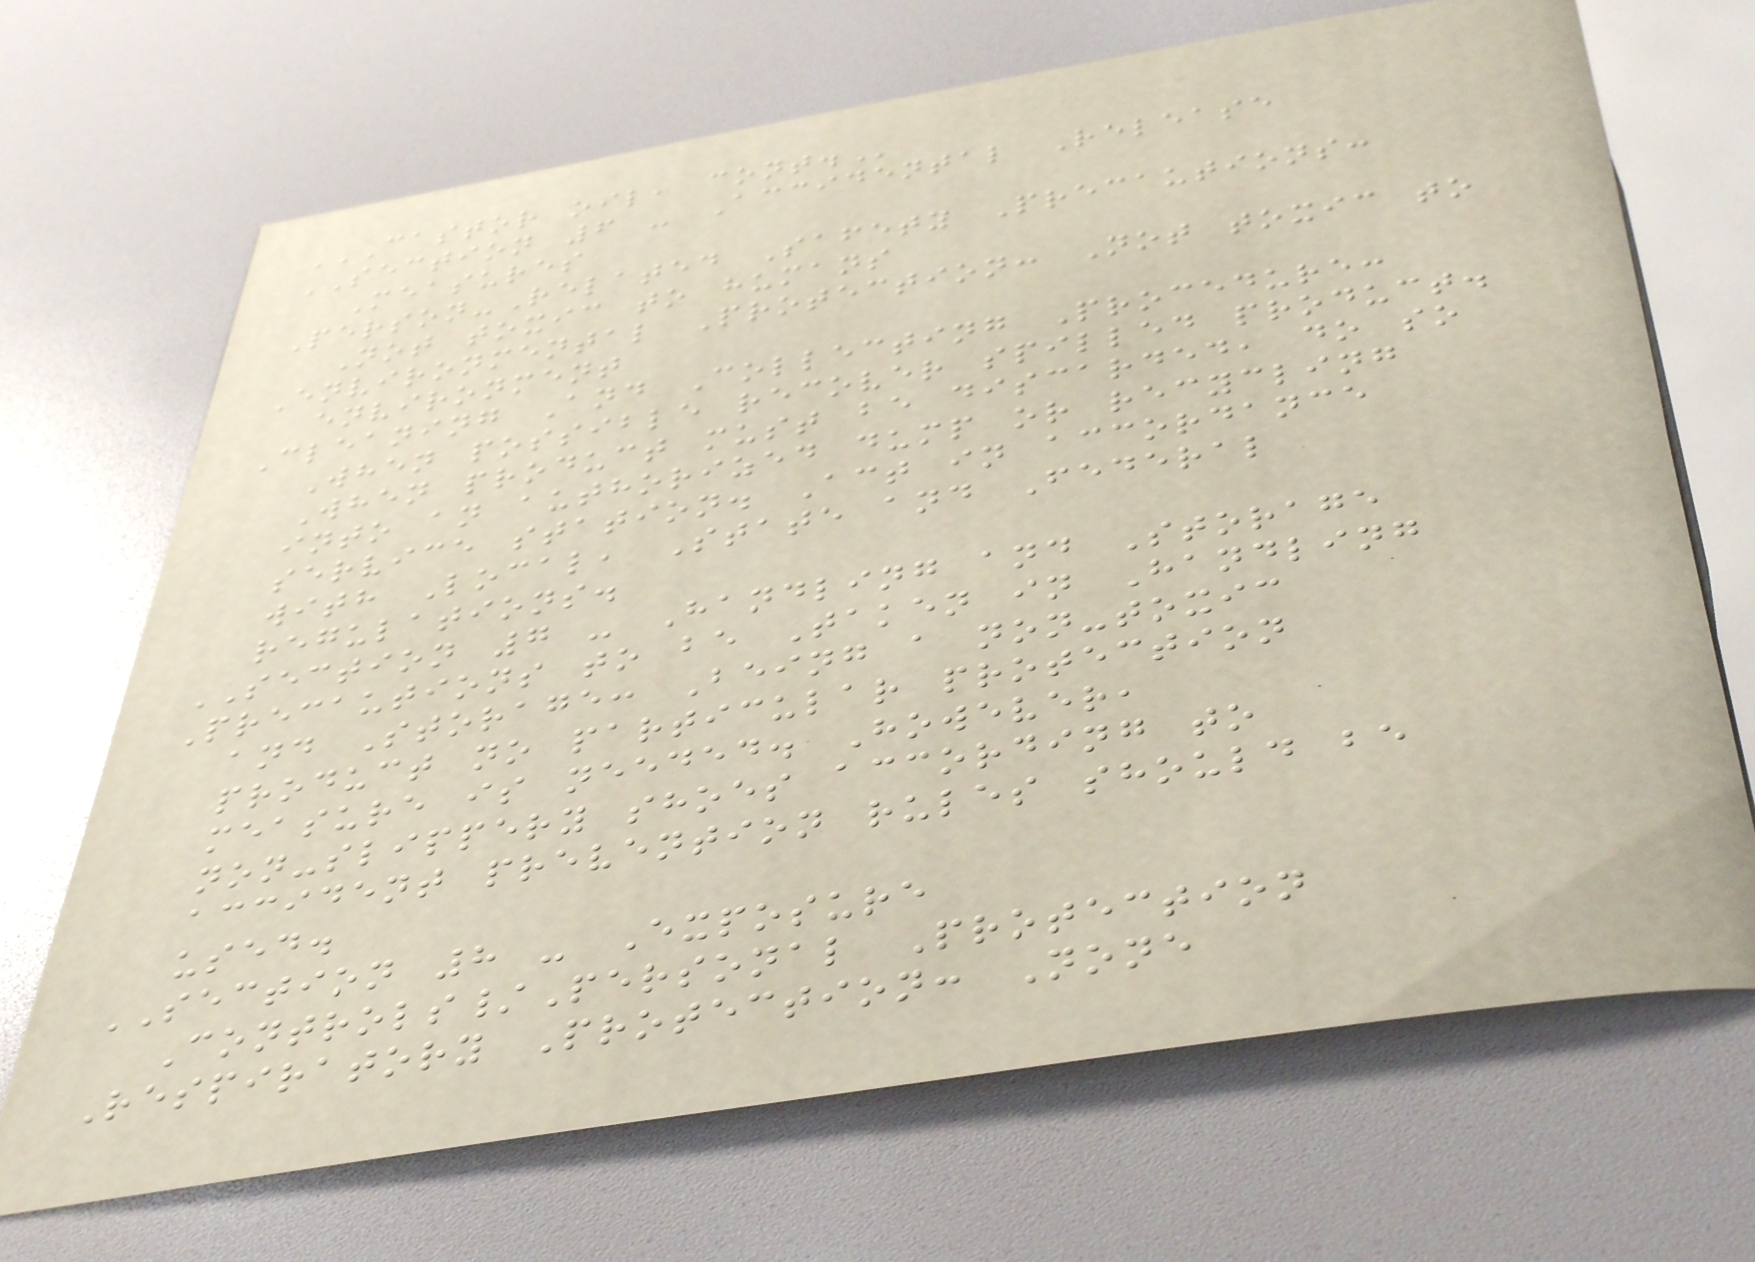CASTOR OIL, CONT.
SECTION 6 - Accidental Release
Measures
Person-Related Safety Precautions:
Not toxic to humans
Environmental Protection: Not toxic to
environment
Cleaning And Collecting Procedure:
When possible recover spilled product.
When product must be discarded, do so
into an authorized dump or recycling
service station. Act in accordance
with Local, State and Federal
regulations.
SECTION 7 - Handling and Storage
Precautions to be Taken in Handling
and Storage: Being a non-toxic
product no particular protection
measure is needed. However,
non-slippery shoes according to
accident prevention rules should be
used.
SECTION 8 - Exposure
Controls/Personal Protection
Respiratory Protection: None
